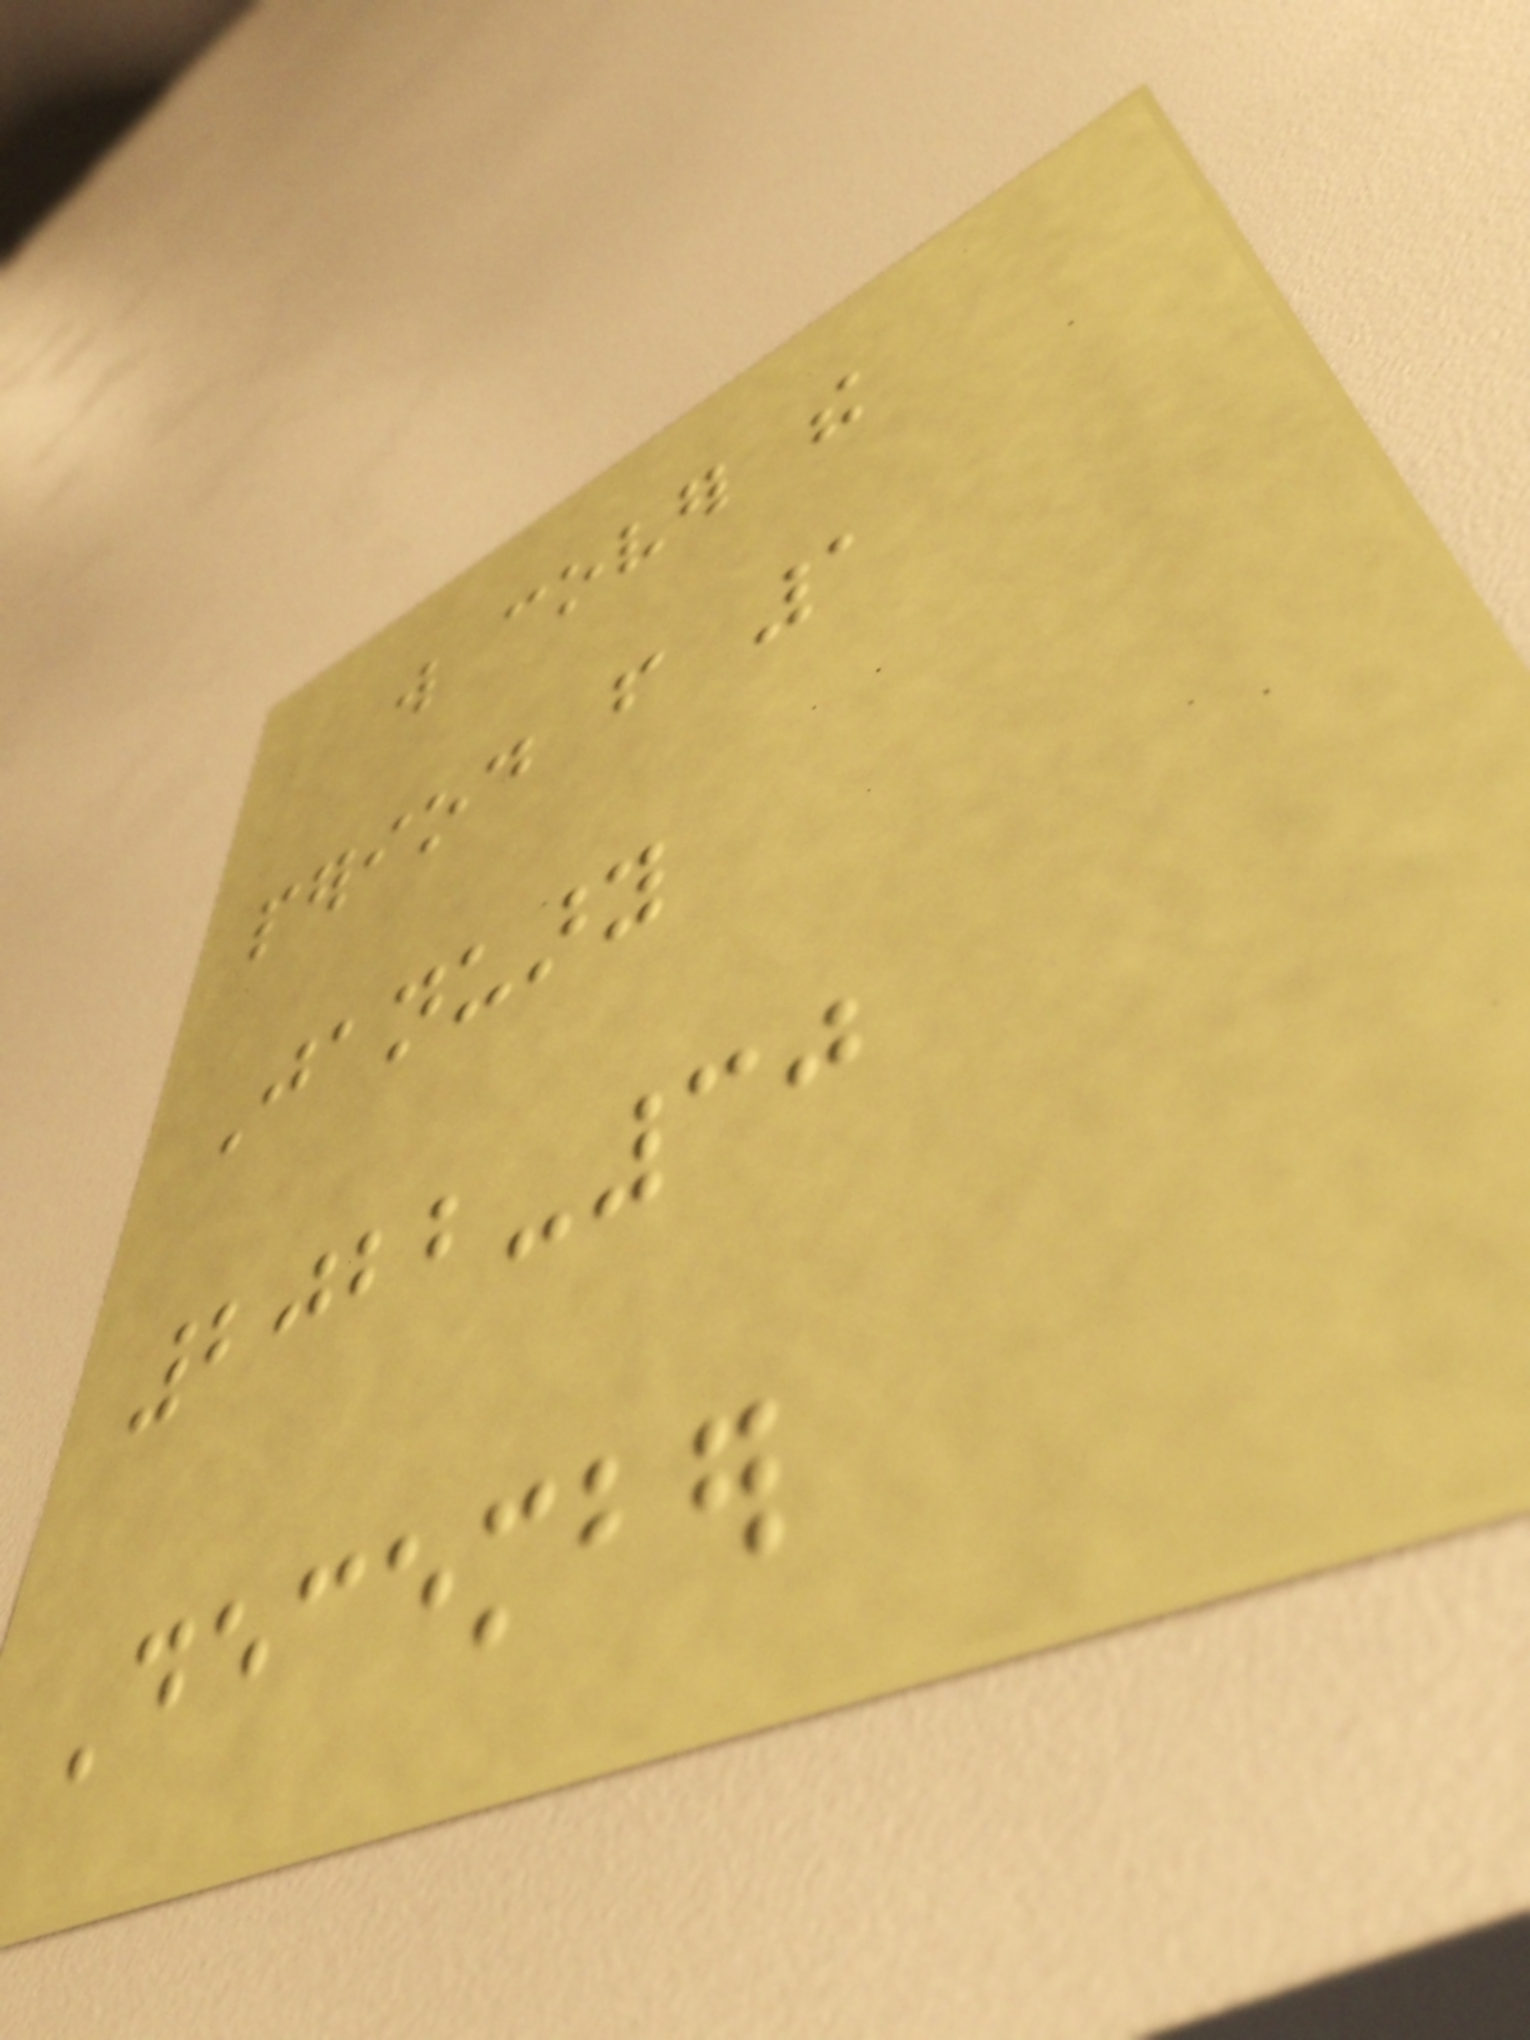will cover the
period from 1
January
2022-30
December
